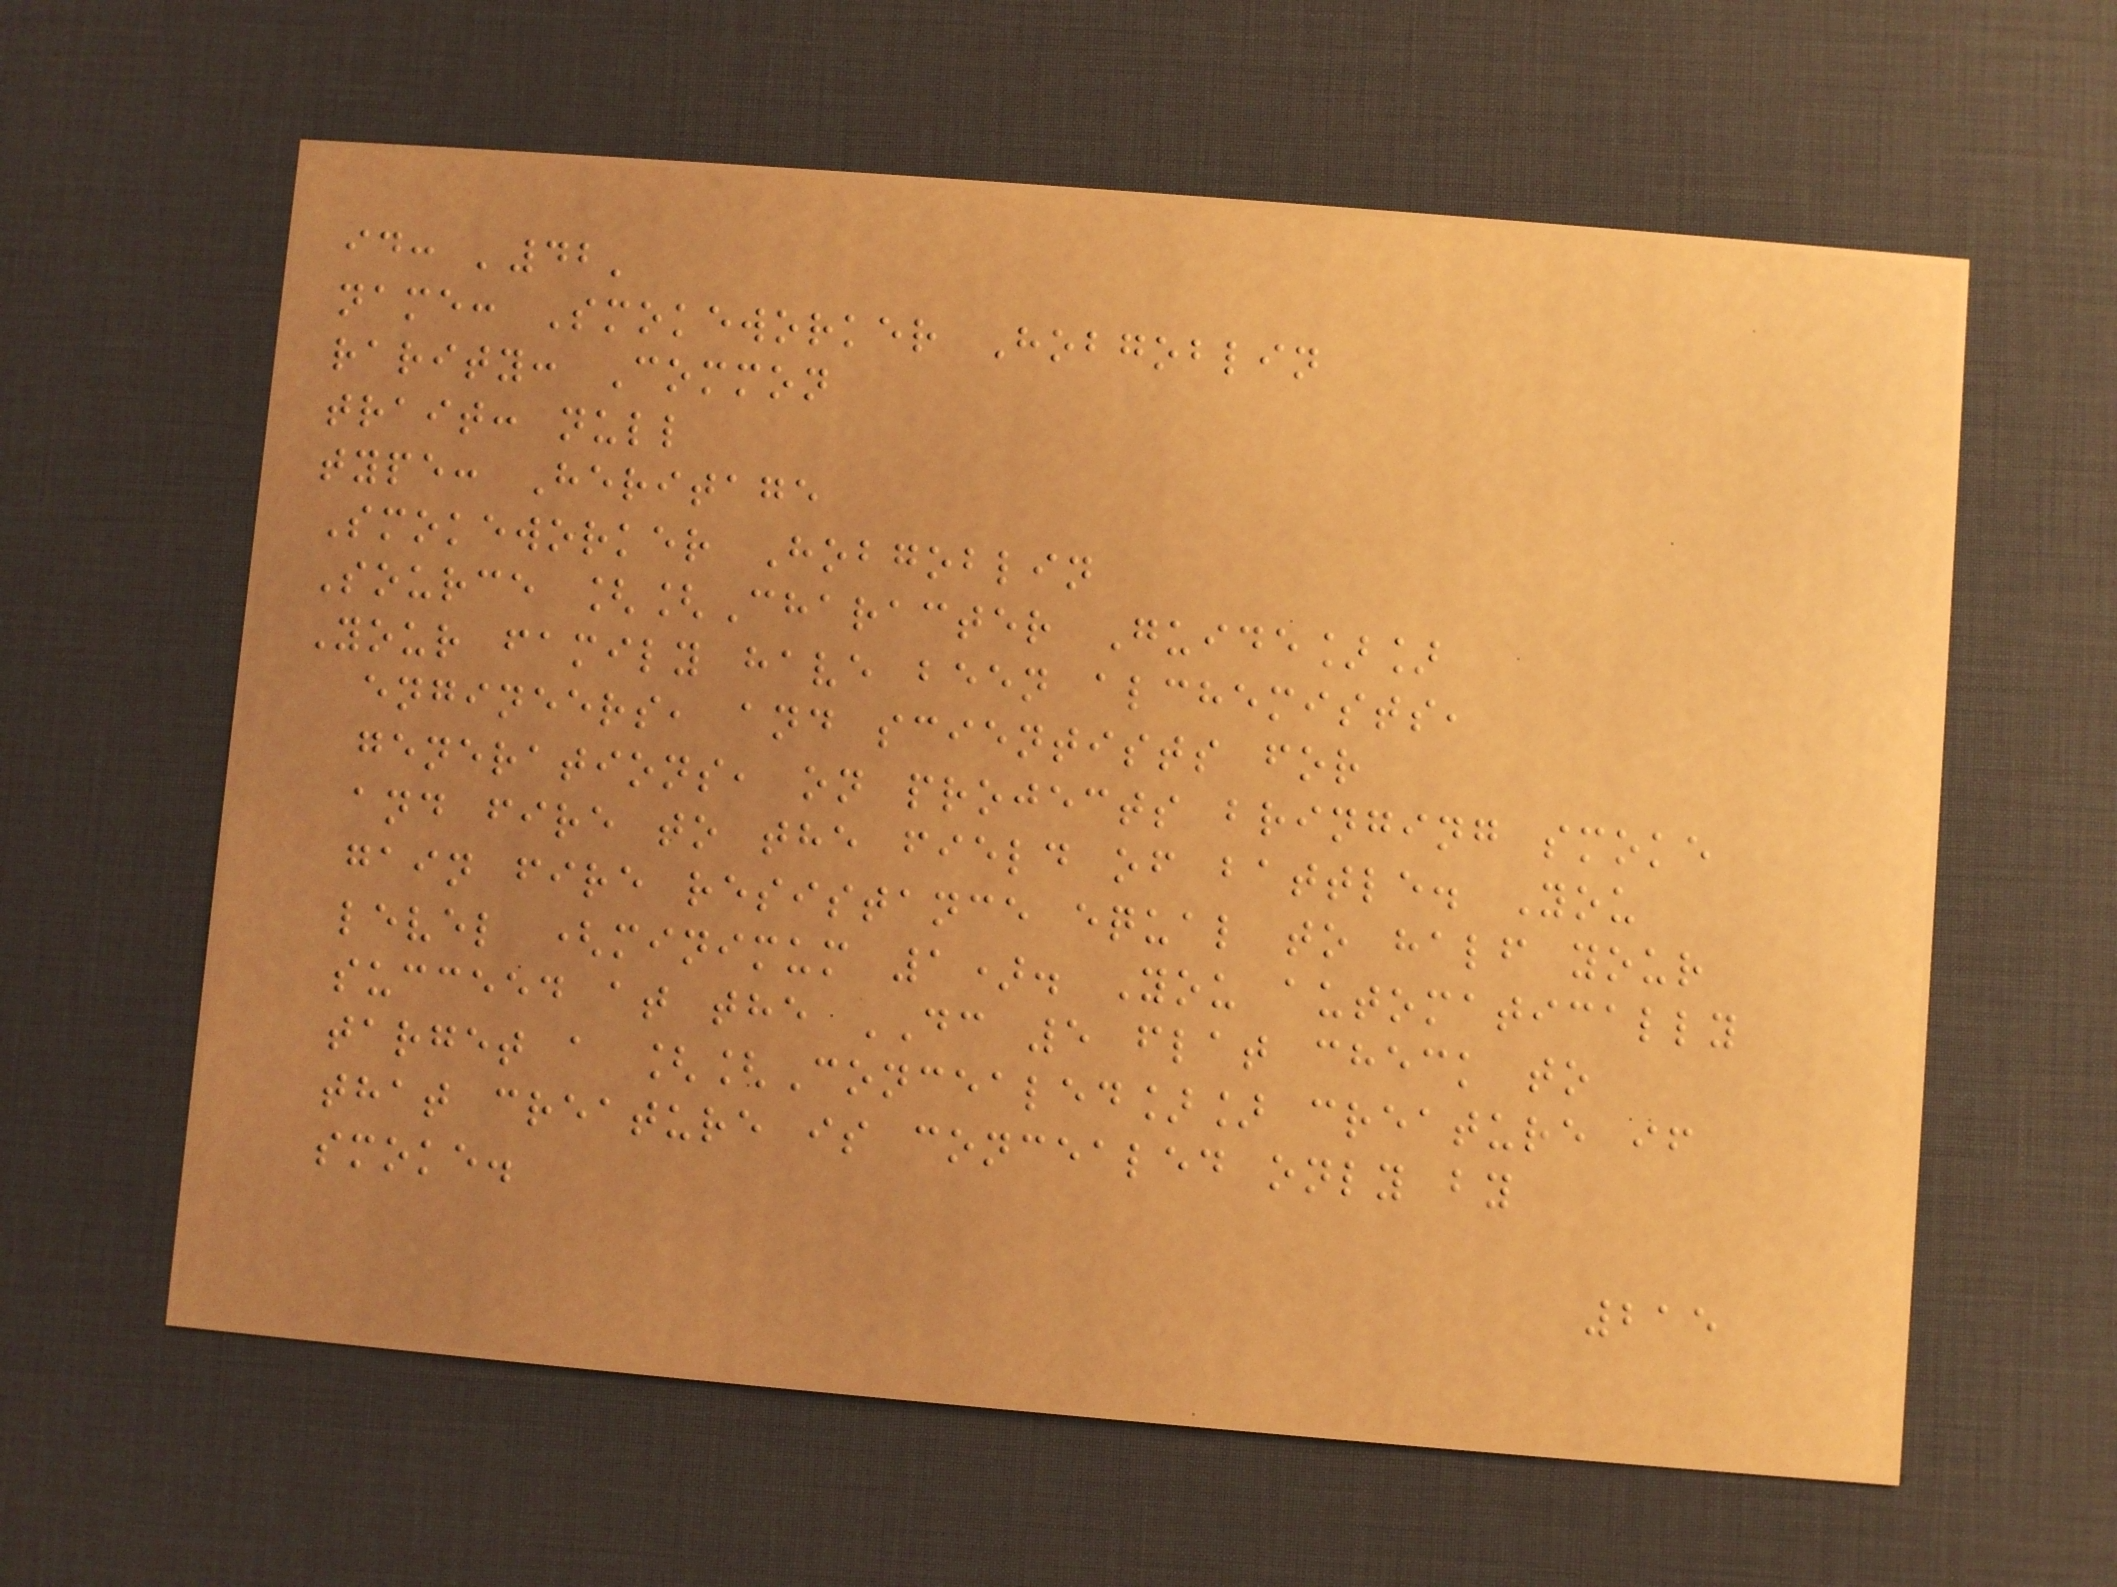id: '42'
name: Smokeworker Hobgoblin
rarity: Common
trait: null
type: Heritage
Smokeworker Hobgoblin
Source [[Character Guide]]
Your family have been alchemists,
engineers, and scientists for
generations, on projects bringing smoke
and fire to the field of battle. You
gain fire resistance equal to half your
level (minimum 1). You automatically
succeed at the DC 5 flat check to
target a [[Concealed]] creature if
that creature is concealed only by
smoke.
215
